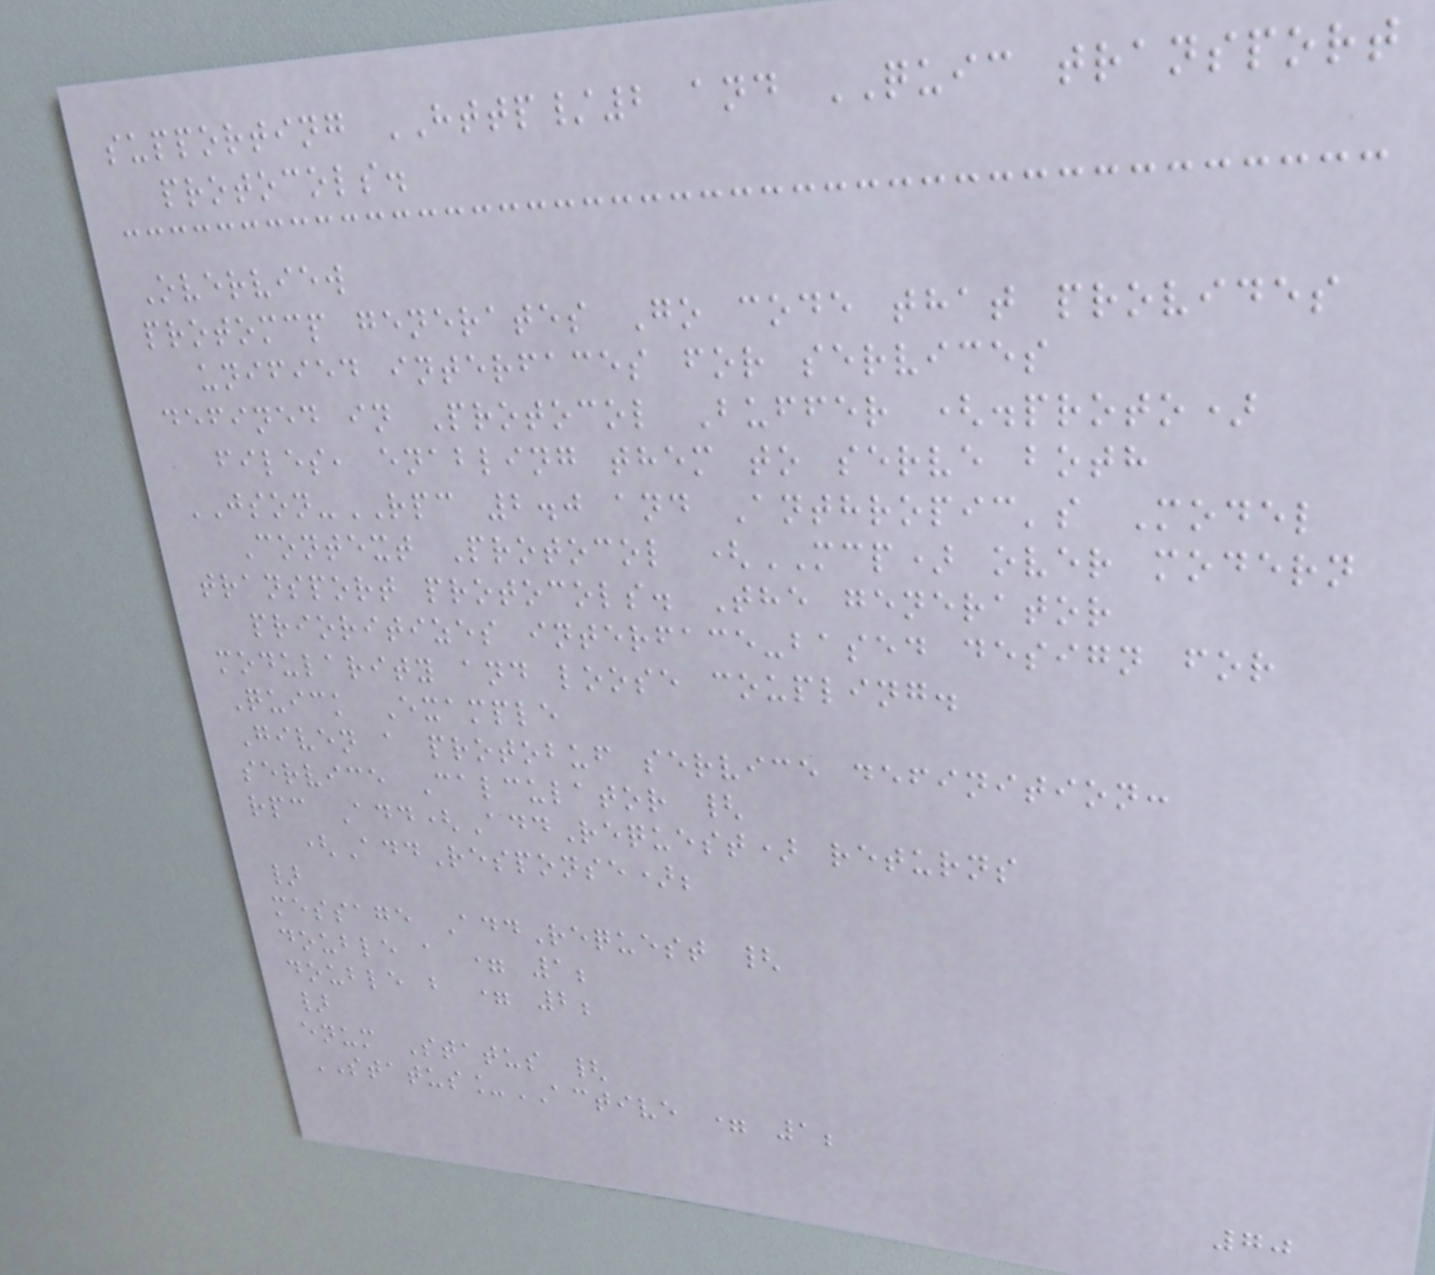supporting HTTP/2 and QUIC transport
protocols.
Overview
protomcp generates Go code that provides
unified interfaces for services
defined in Protocol Buffer (.proto)
files, enabling them to serve both
JSON-RPC 2.0 and Anthropic's Model
Context Protocol (MCP) over modern
transport protocols. The generator
prioritizes interface-based design for
modularity and loose coupling.
Quick Example
Given a protobuf service definition:
service Calculator {
rpc Add(AddRequest) returns
(AddResponse);
}
message AddRequest {
double a = 1;
double b = 2;
}
enum Status {
STATUS_ACTIVE = 1;
70
